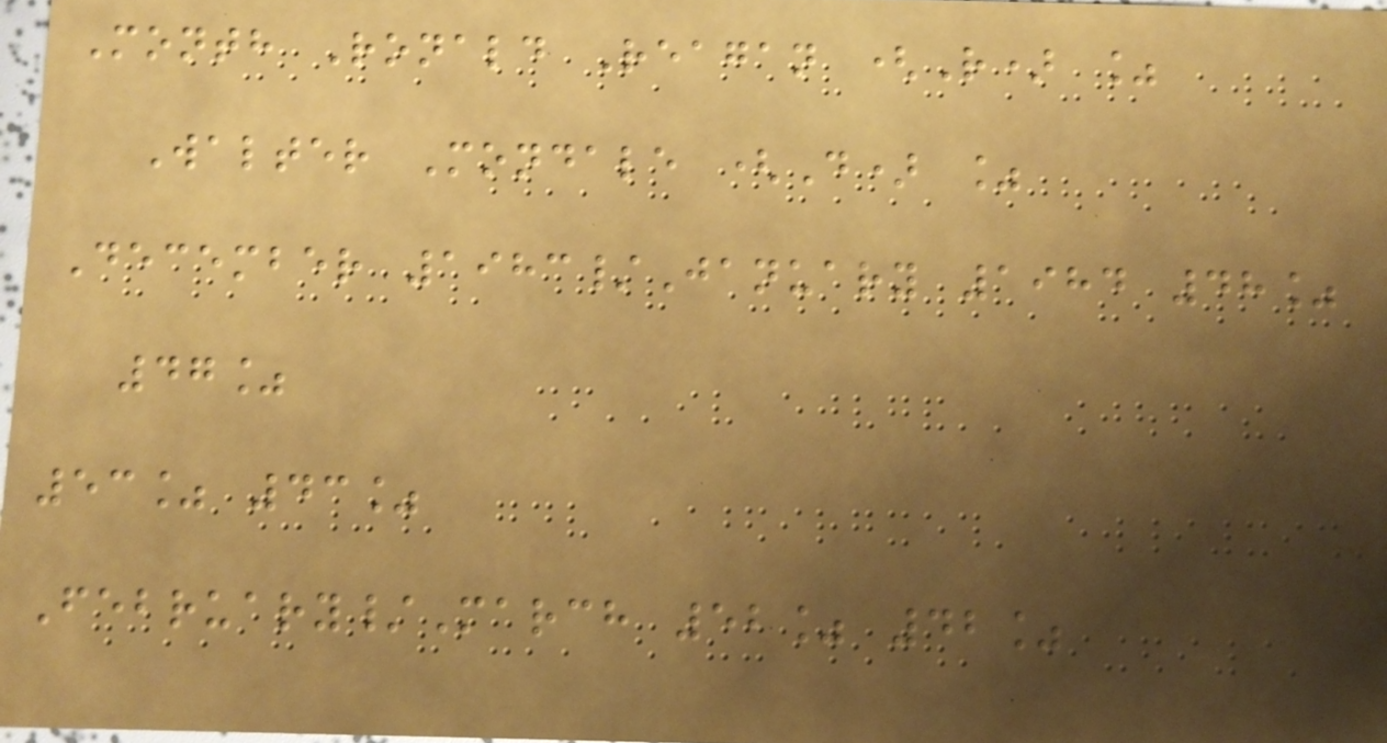Month Ronald Reagan (R) %
Walter Mondale (D) %
December 1983/January 1984 48%
47%
53% 43%
February/March 52% 42%
